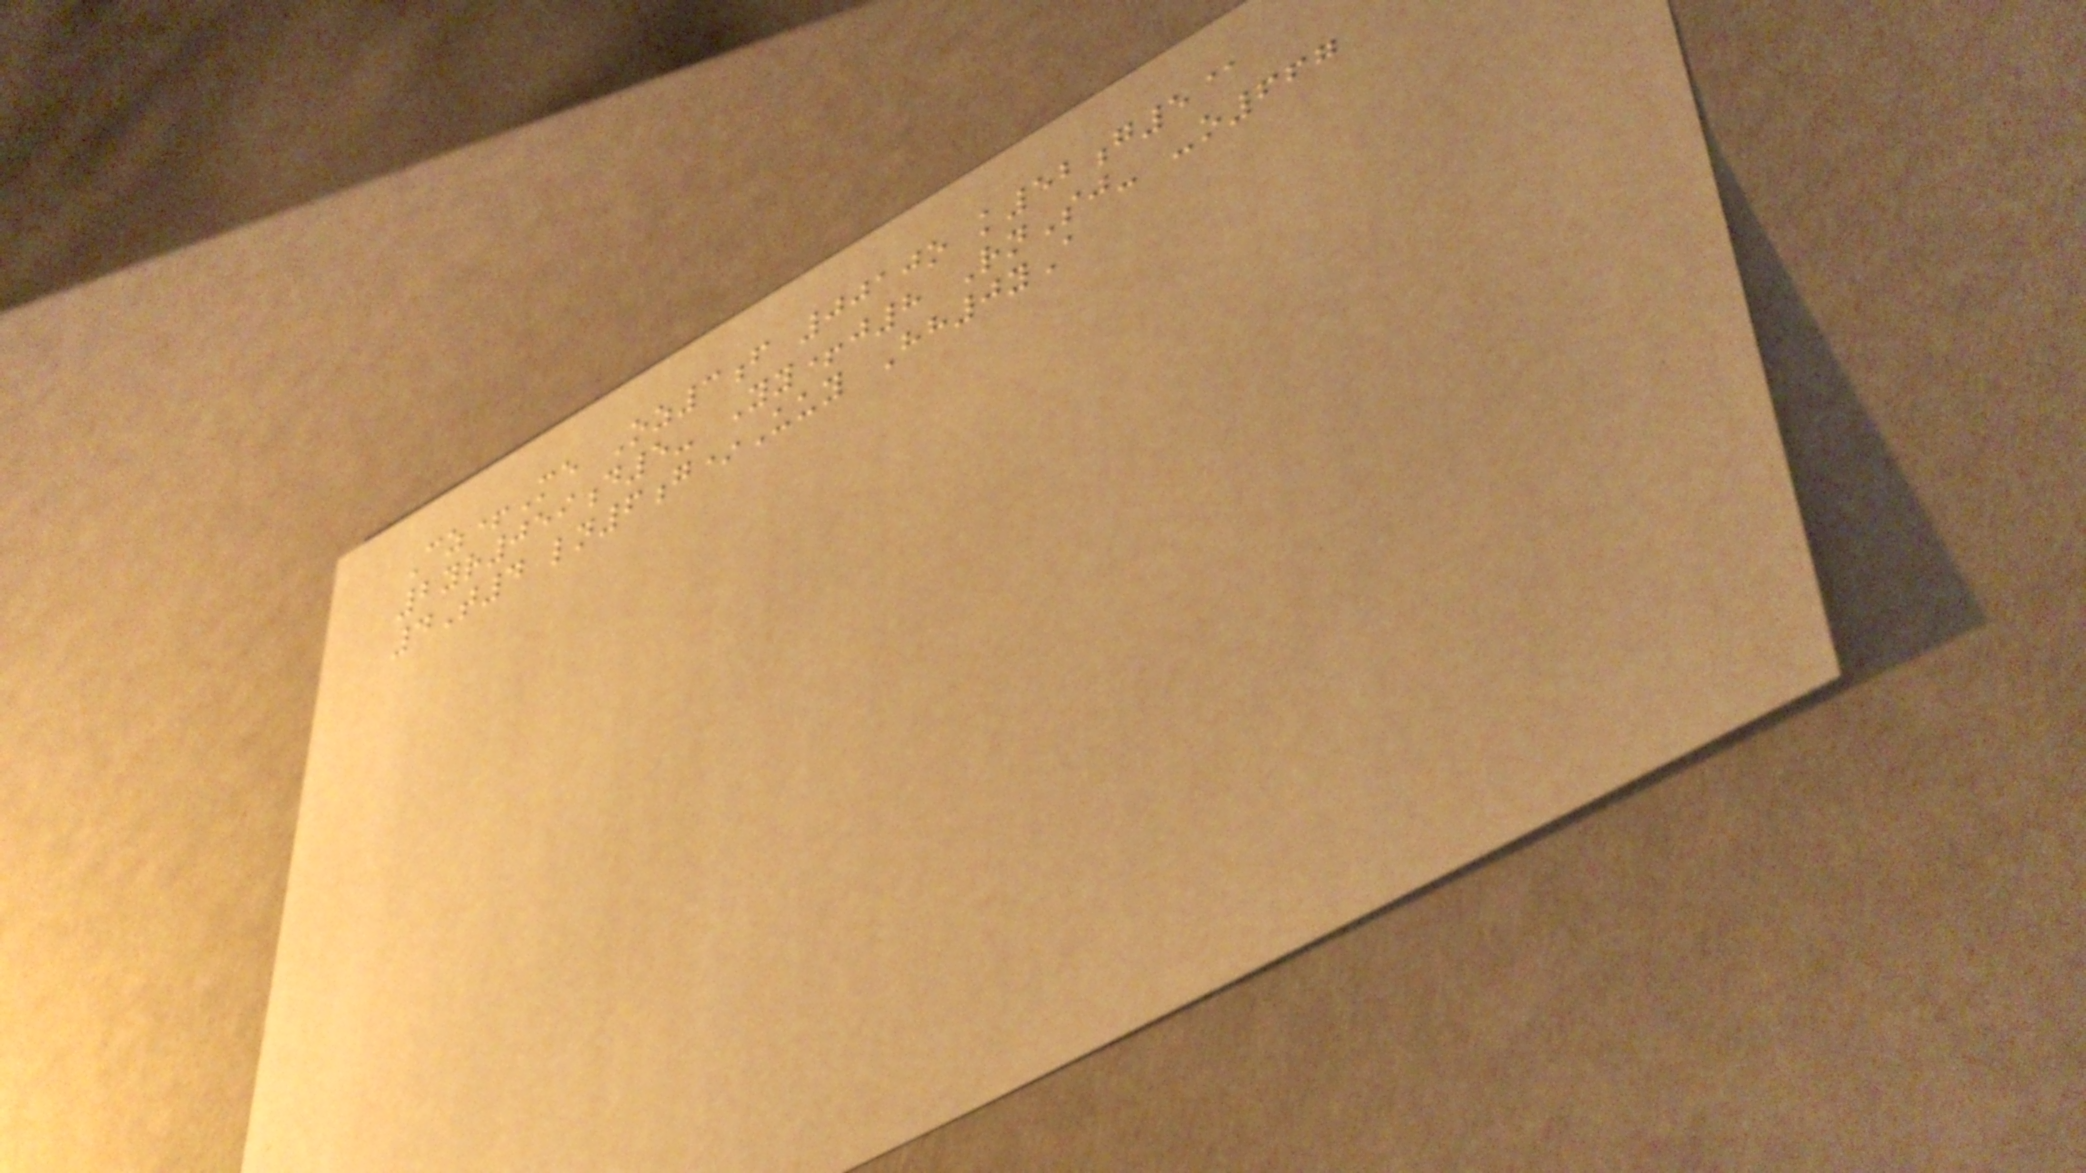Cz+Me Oz3f 0010o k52g5@
2yr059d5- Yy+j8 RnSj- -o667
4T4 ln6g*Uuy Hh0yA
